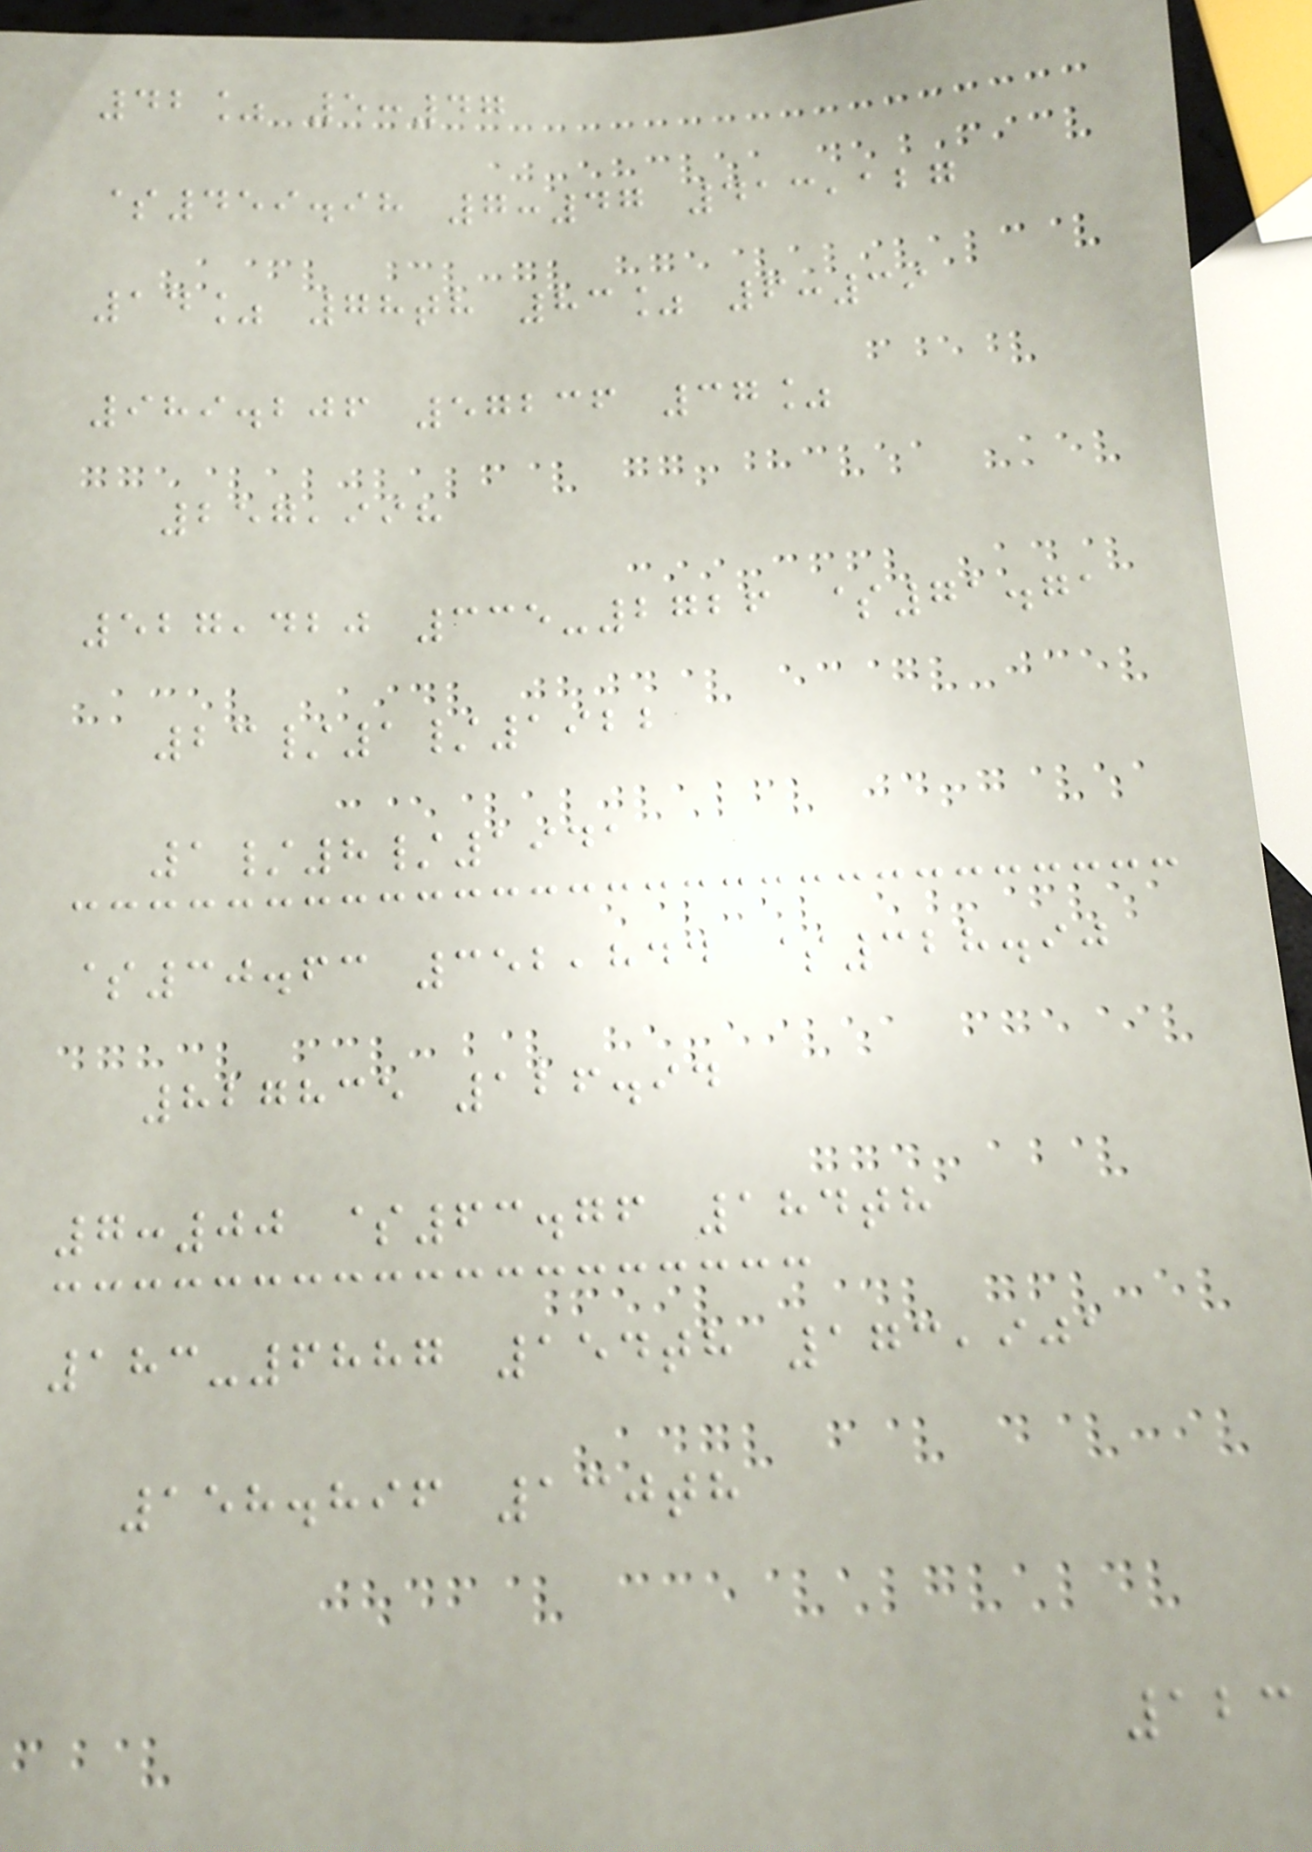42% 5:47
$459.98 7:47 413,127
14% 78th 83% 6:39
989.206 57236 37%
257,998
527,420 335-2726 $71.71
23/1/1922
1/8/1941
$30.63 352,844 $328.90
827835 126.94
7:00 $63.76 184th
183-6887 154th 173,901
158.896 130th
123
